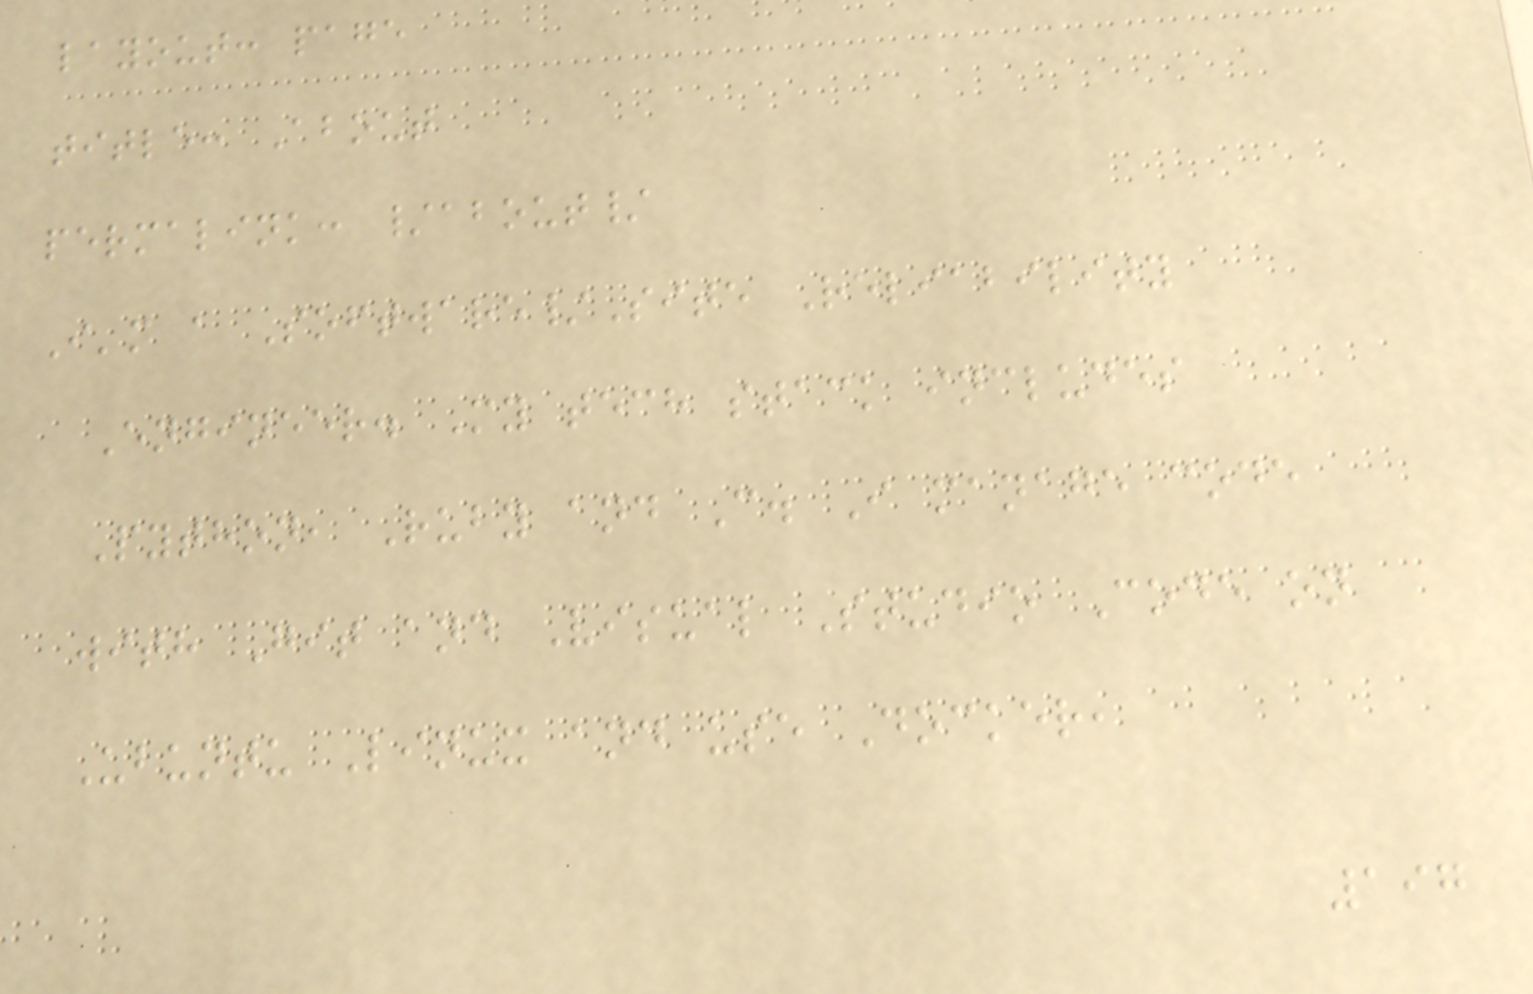layout: page
title: About
permalink: /about/
I'm a Software/Site Reliability
Engineer. My tech stack includes
Python, Ruby and C. I manage code
with Git and Visual Studio Code on
Ubuntu Linux and use Docker,
197
